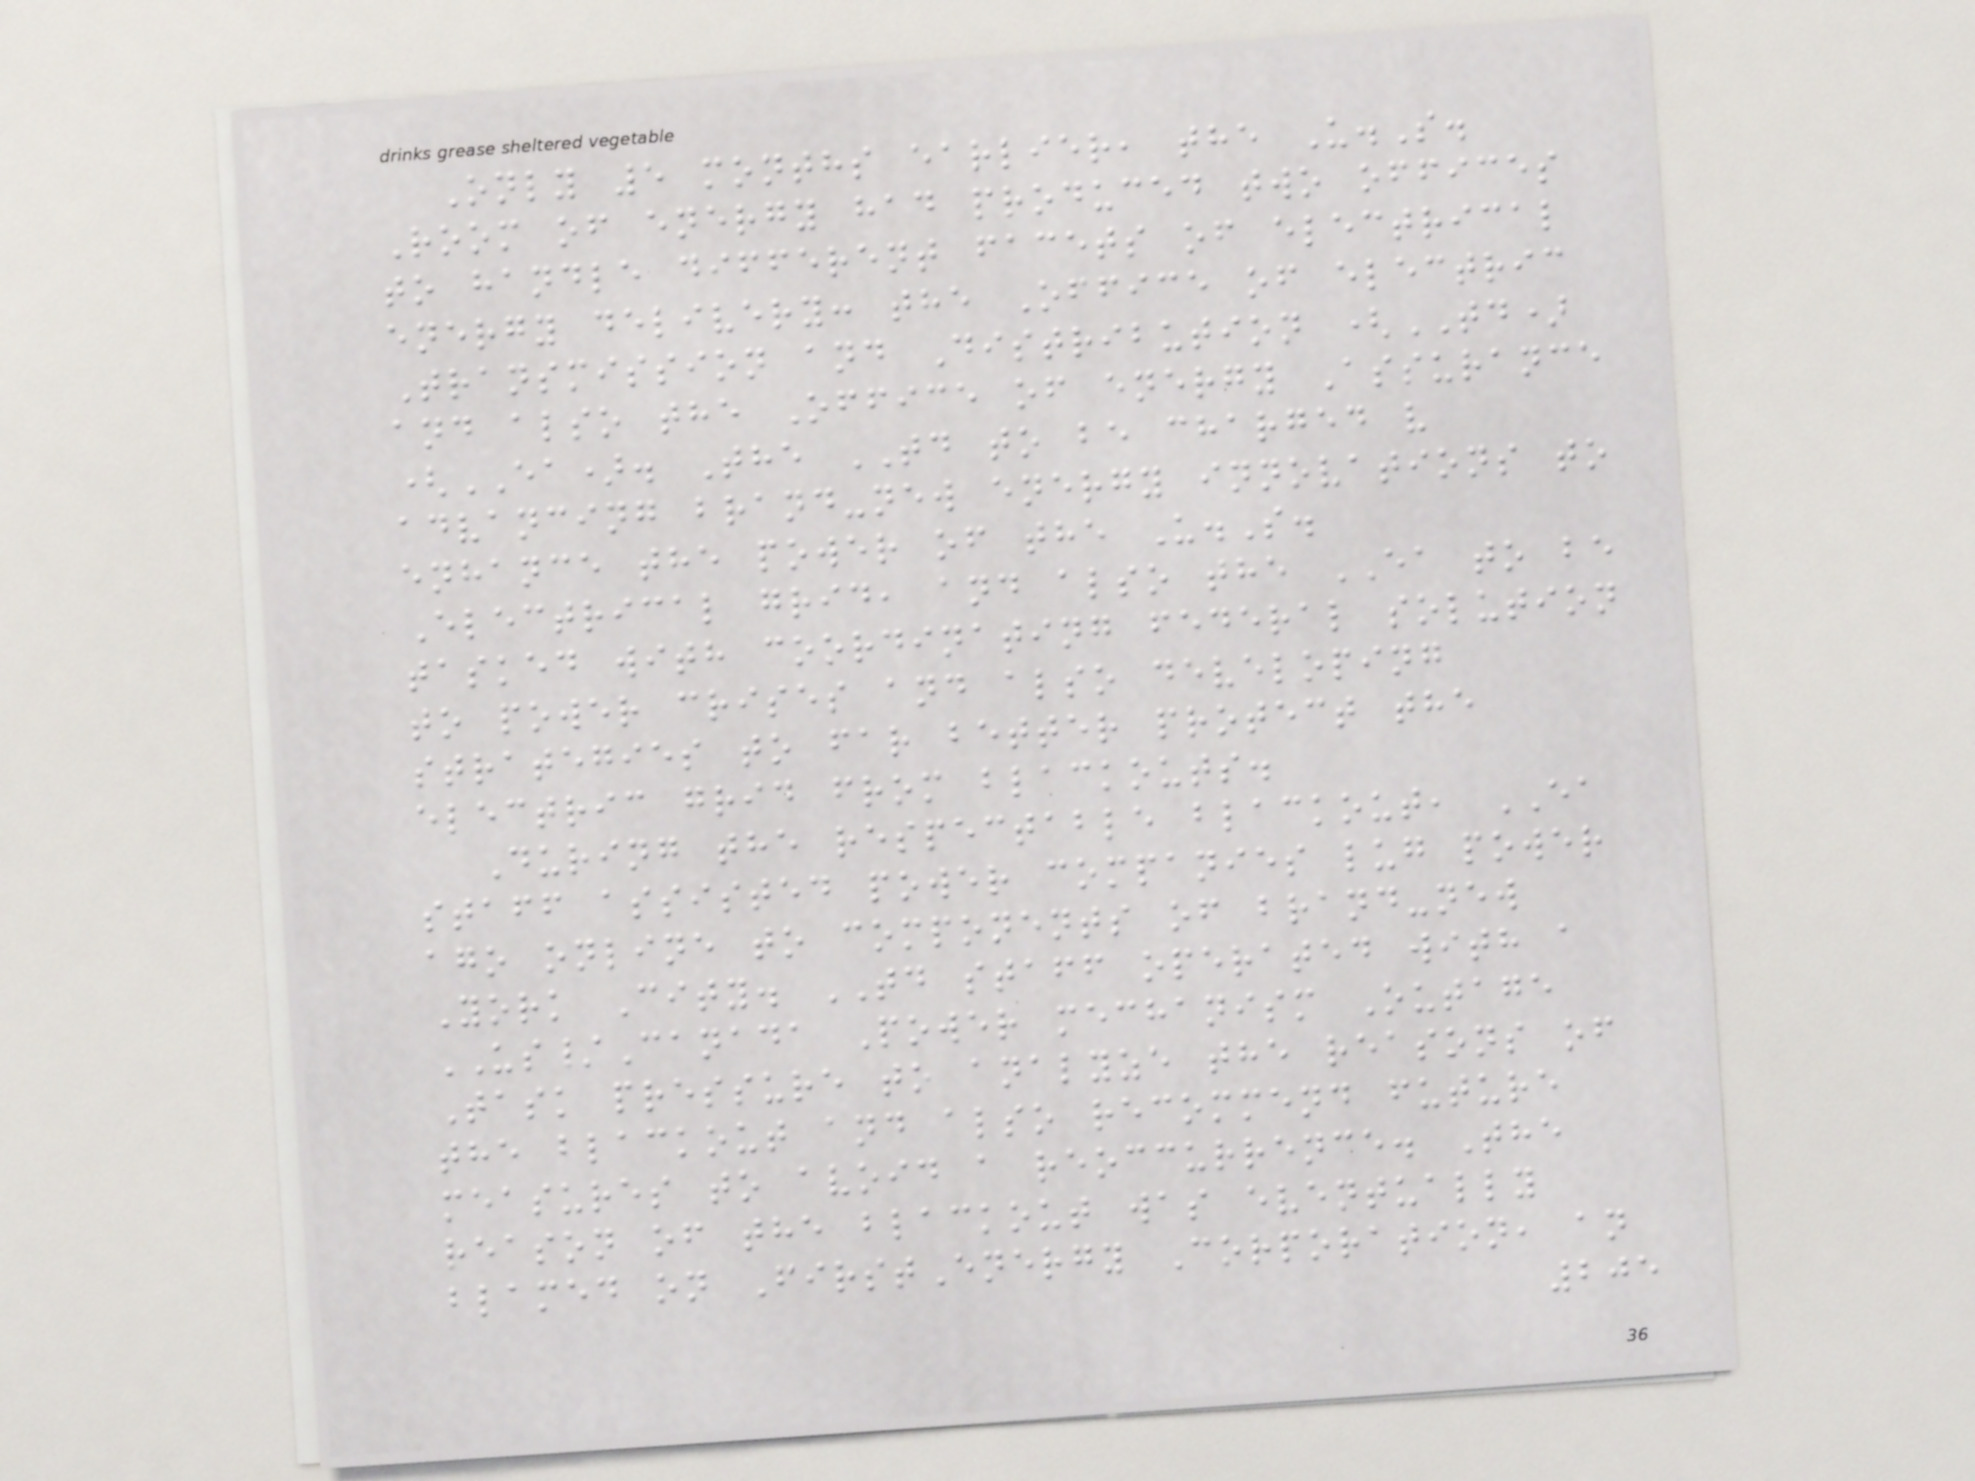Only 5 months earlier, the U.S.
Room of energy had produced two offices
to handle different facets of electrical
energy delivery: the Office of electric
Transmission and Distribution (TD)
and also the Office of energy Assurance
(EA). The TD to be charged v
advancing brand-new energy innovations to
enhance the power of the U.S.
Electrical grid, and also the EA to be
tasked with coordinating federal solution
to power crises and also developing
strategies to far better protect the
electric grid from blackouts.
During the respectable blackout, EA
staff assisted power companies lug power
ago online to components of brand-new
York City. TD staff operated with a
US/Canada Power mechanism Outage
Task pressure to analyze the reasons of
the blackout and also recommend future
measures to avoid a reoccurrence. The
reason of the blackout was eventually
blamed on FirstEnergy Corporation, an
205
